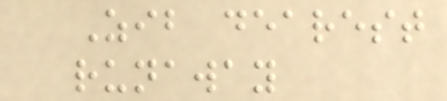Zib dearest
runaway
